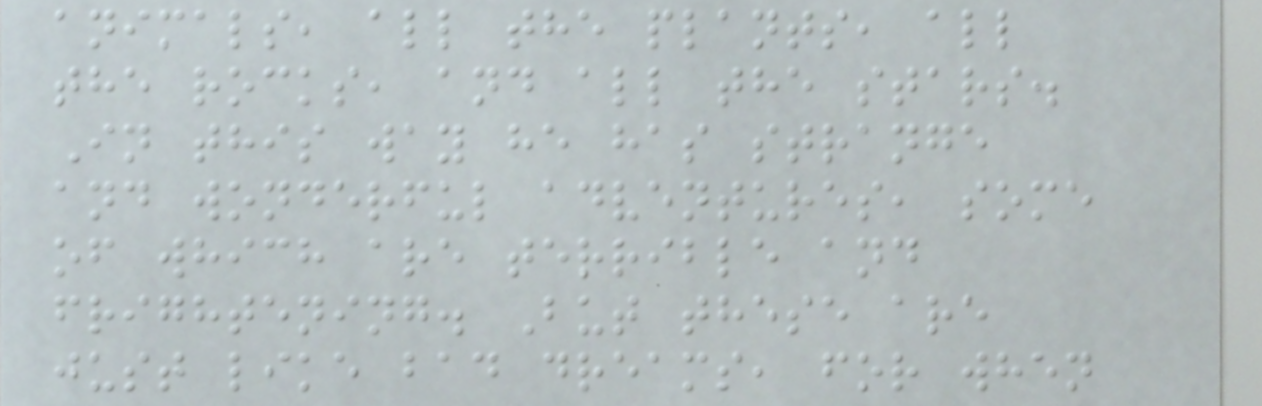animals, all the plants, all
the rocks, and all the stars.
In this way he has strange
and wonderful adventures, some
of which are terrible and
frightening. But these are
just like bad dreams, for when
